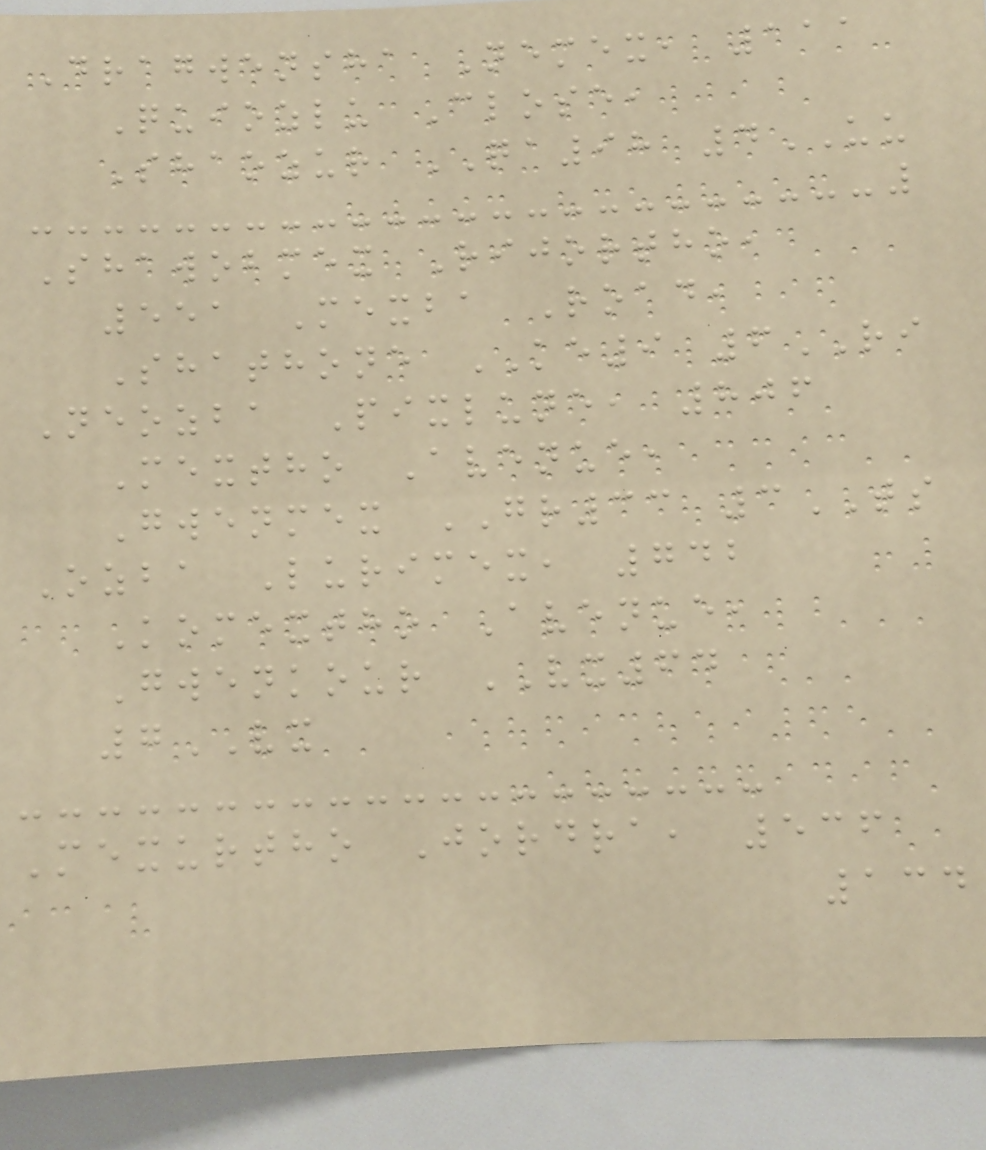Dragwensha Nemex, 111
Quiozlu Close,
Shaozur QA98 4UU
Shawobmex Rijortho,
551 Mexba Road,
Shathone KE9 6RI
Neozba Pixlune, 806
Mextho Avenue,
Gwenmex GR33 3TS
Ozba Lurimex, 742
Komextho Avenue,
Gwenkour VX64
7VX
Mexurtho Jordra, 536
134
